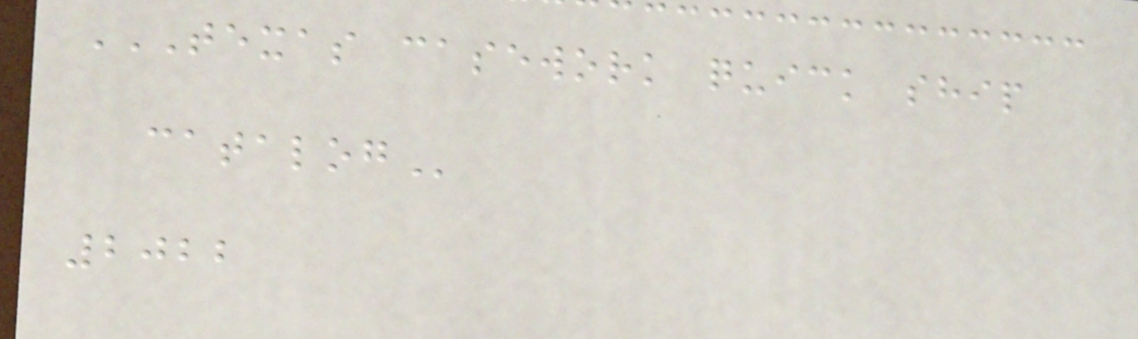TEXAS CASEWORK QUICK SHIP
CATALOG
2022
